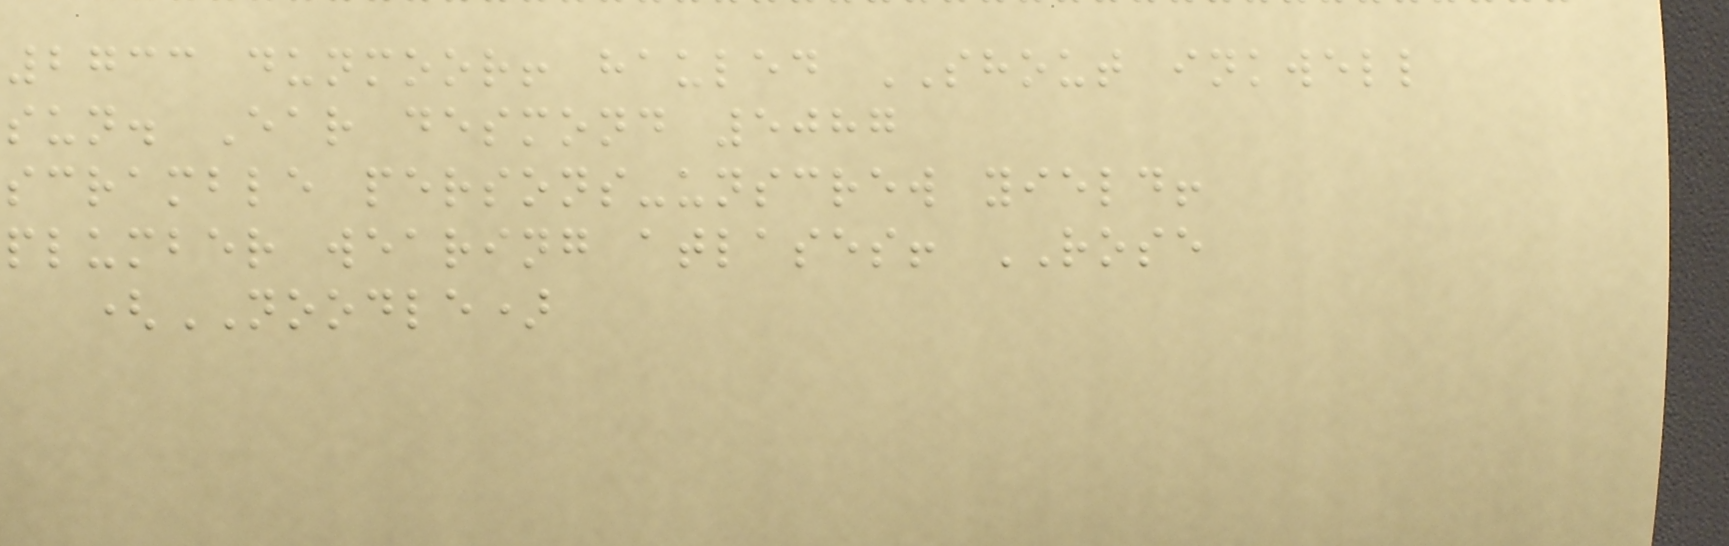2733 dunmoor! hauled SHOUT inkwell
sun. Ear desmond 5087
scramble persons-unscrew yield!
plumber wearing atlases! ROSE
(NOODLE)
